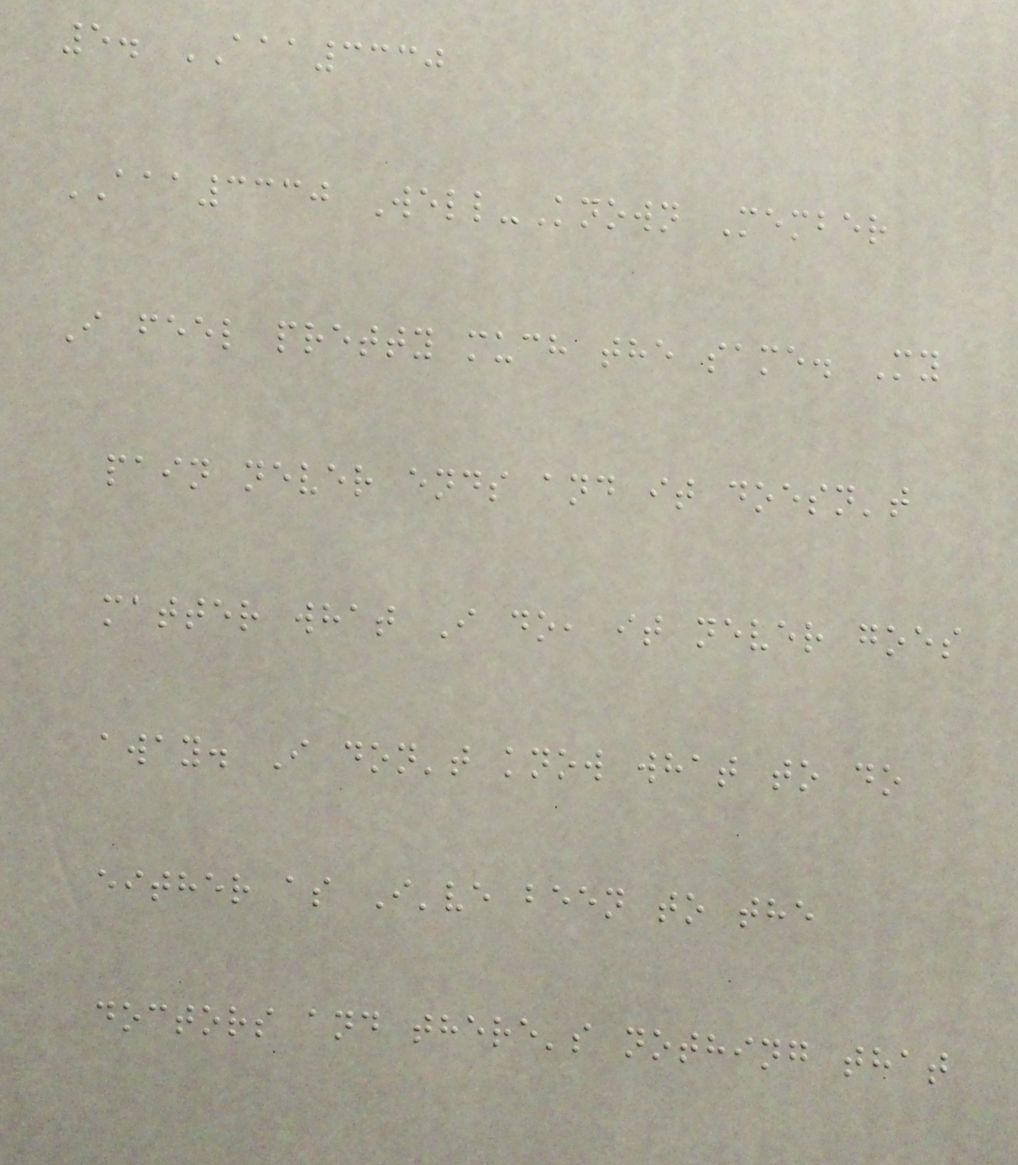5. AAA3330
AAA3330 Well-Known Member
I feel pretty much the same. My
pain never ends and it doesn't
matter what I do, it never goes
away. I don't know what to do
either as I've been to the
doctors and there's nothing that
